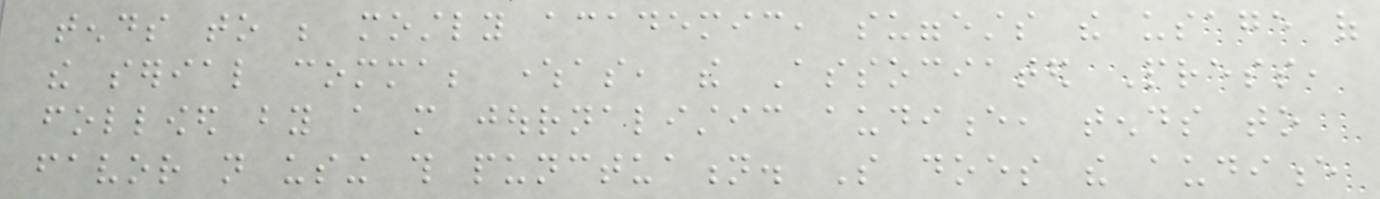tends to be mostly academic, suggests the usage of
the serial comma; whereas, the Associated Press,
followed by a more journalistic audience, tends to
favor not using this punctuation. So does the audience
